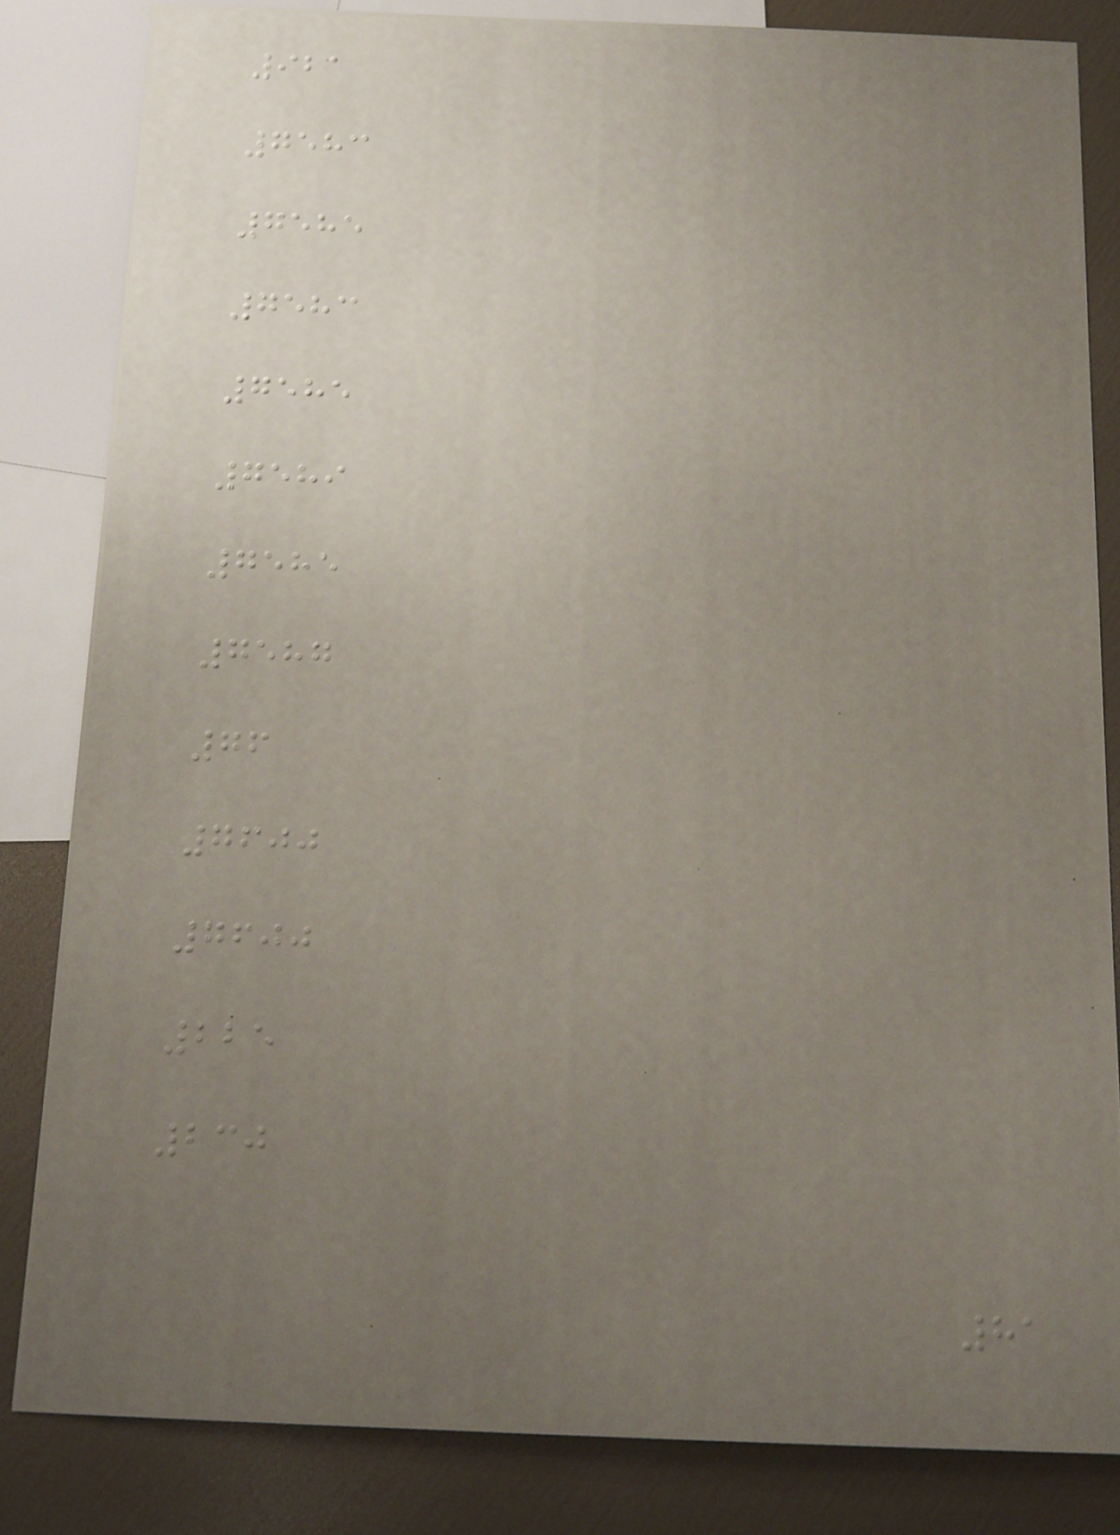921
7583
7585
7583
7585
7589
7585
7587
76
7600
7600
225
230
81
